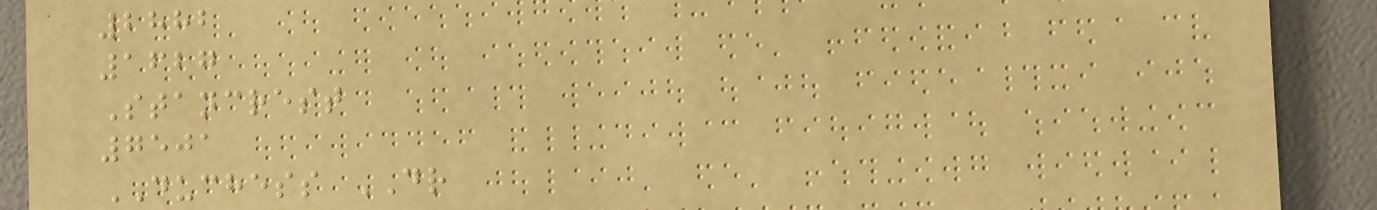2882
1627
Stancrest
7501
DUCHESS DR
